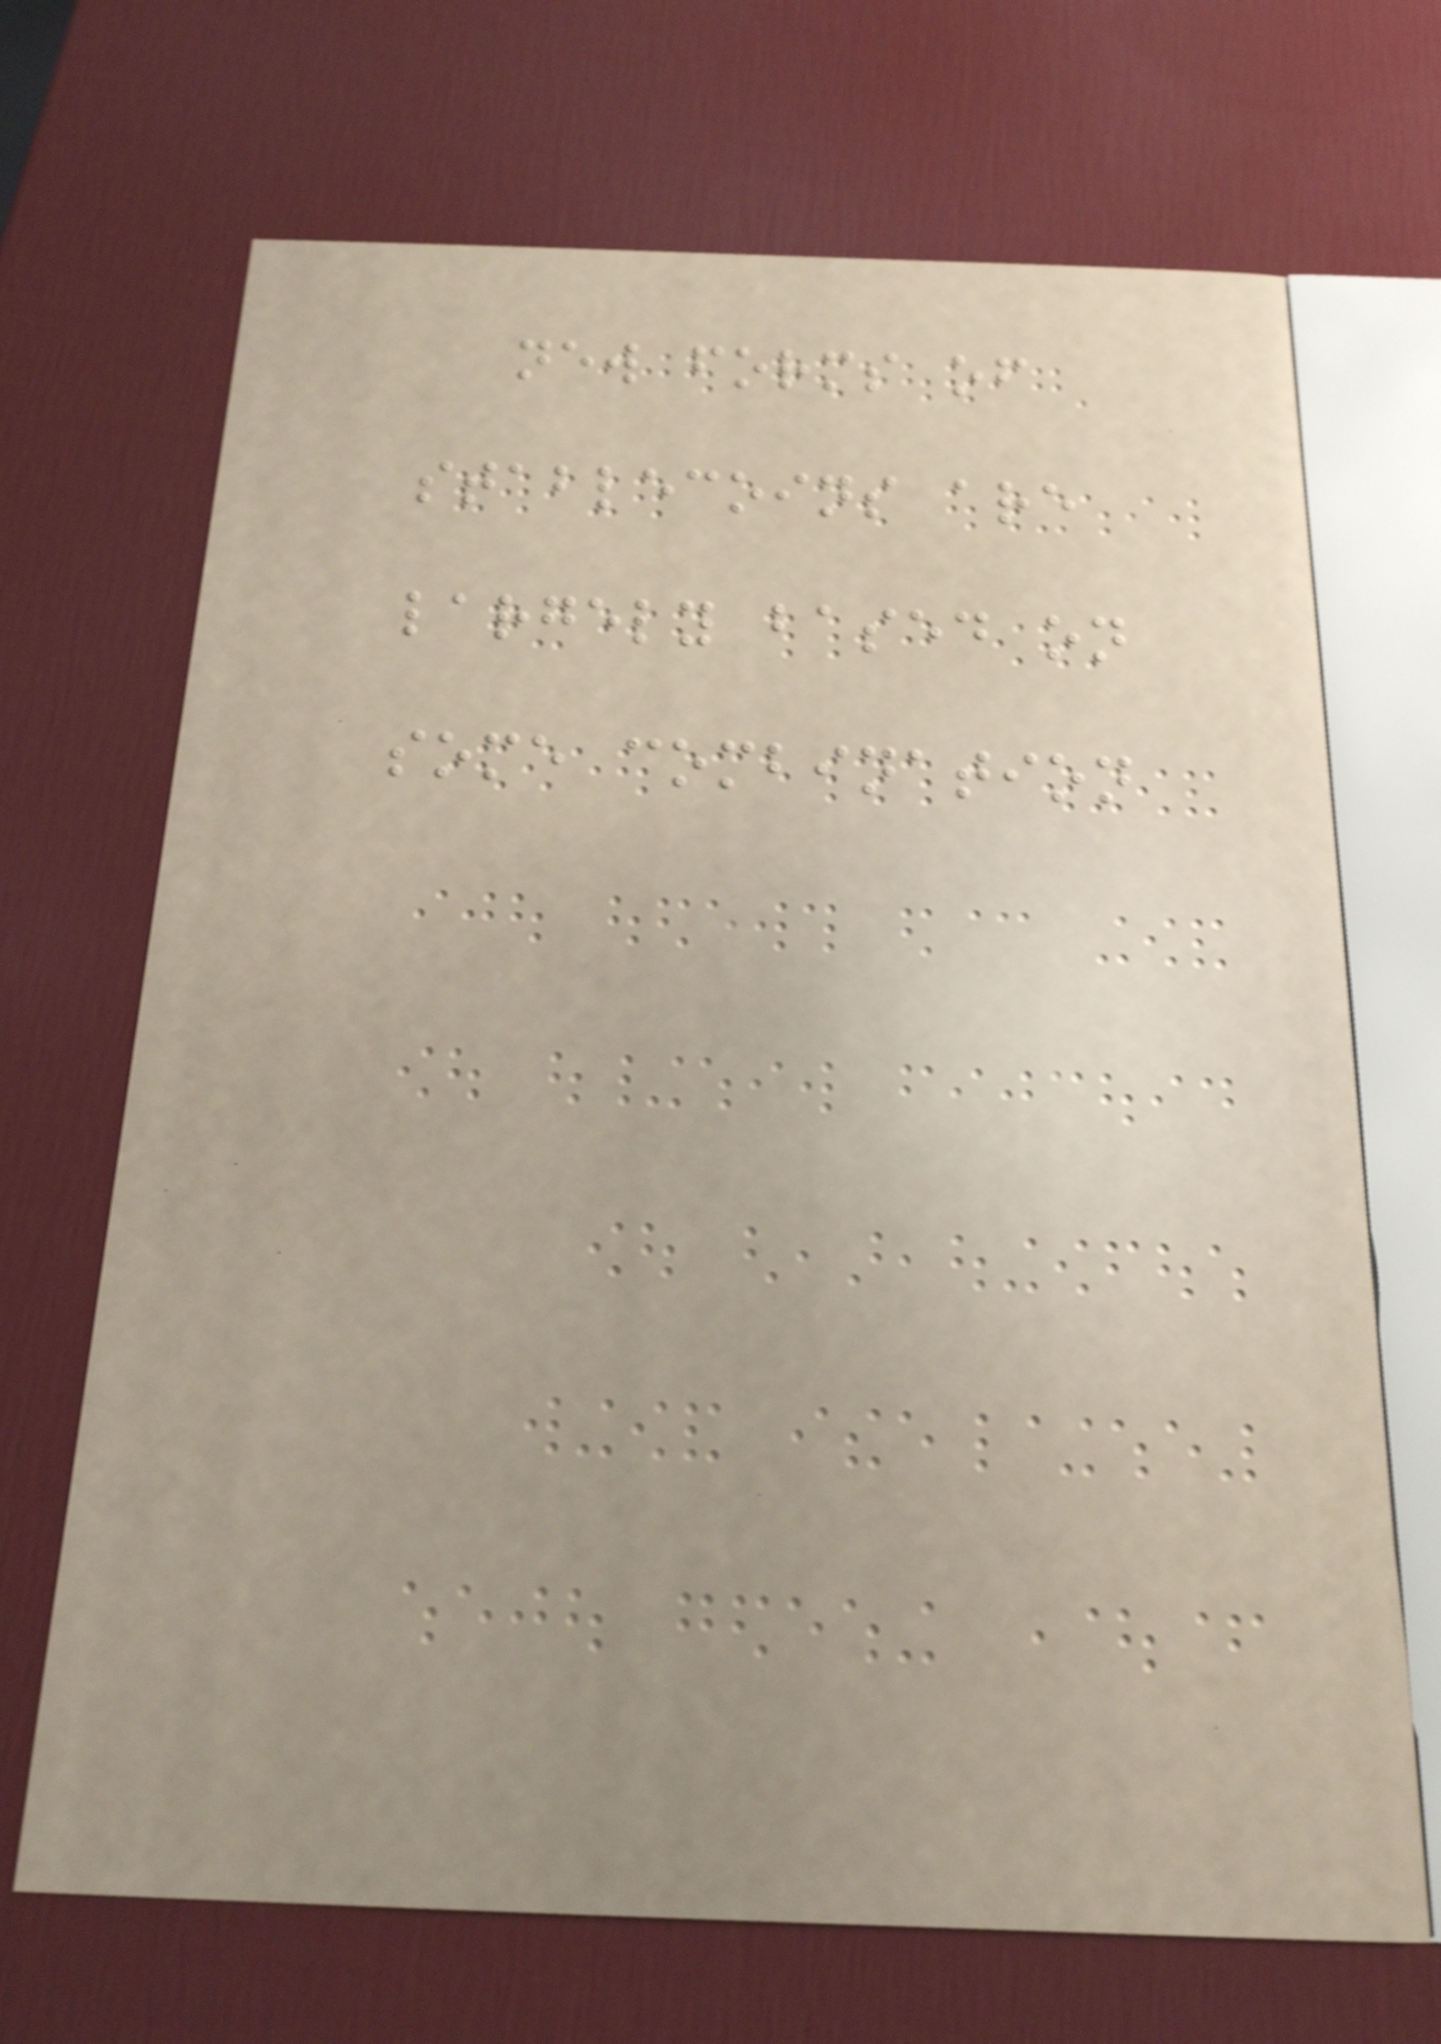new forms of
stablecoins are
largely based on
some combination
